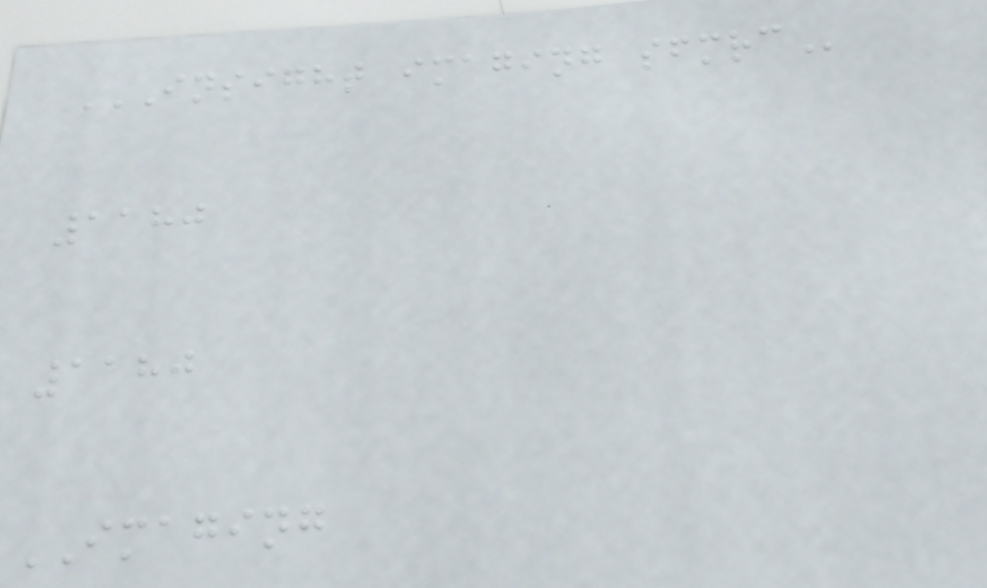INSIGHT IMAGING SFMRC
1180
1180
IMAGING
